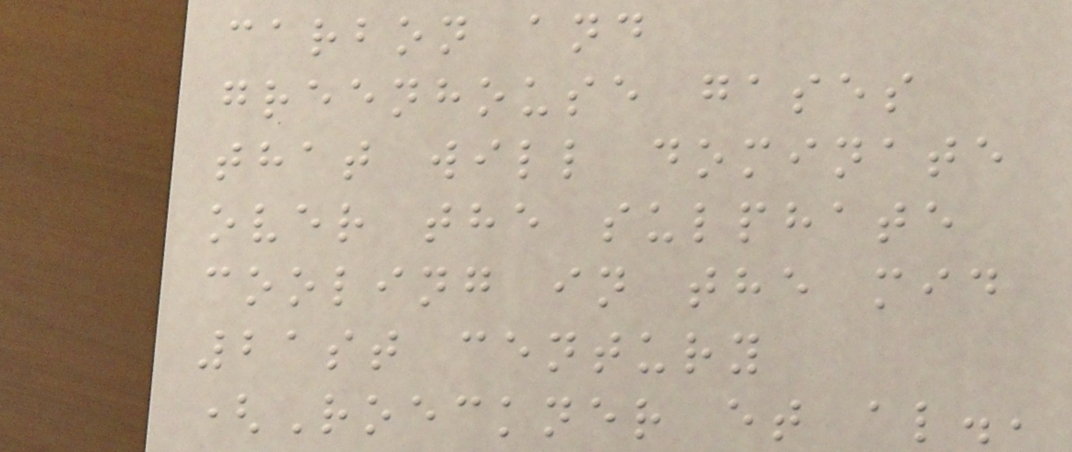carbon and
greenhouse gases
that will dominate
over the sulphate
cooling in the mid
21st century
(Roeckner et al.,
